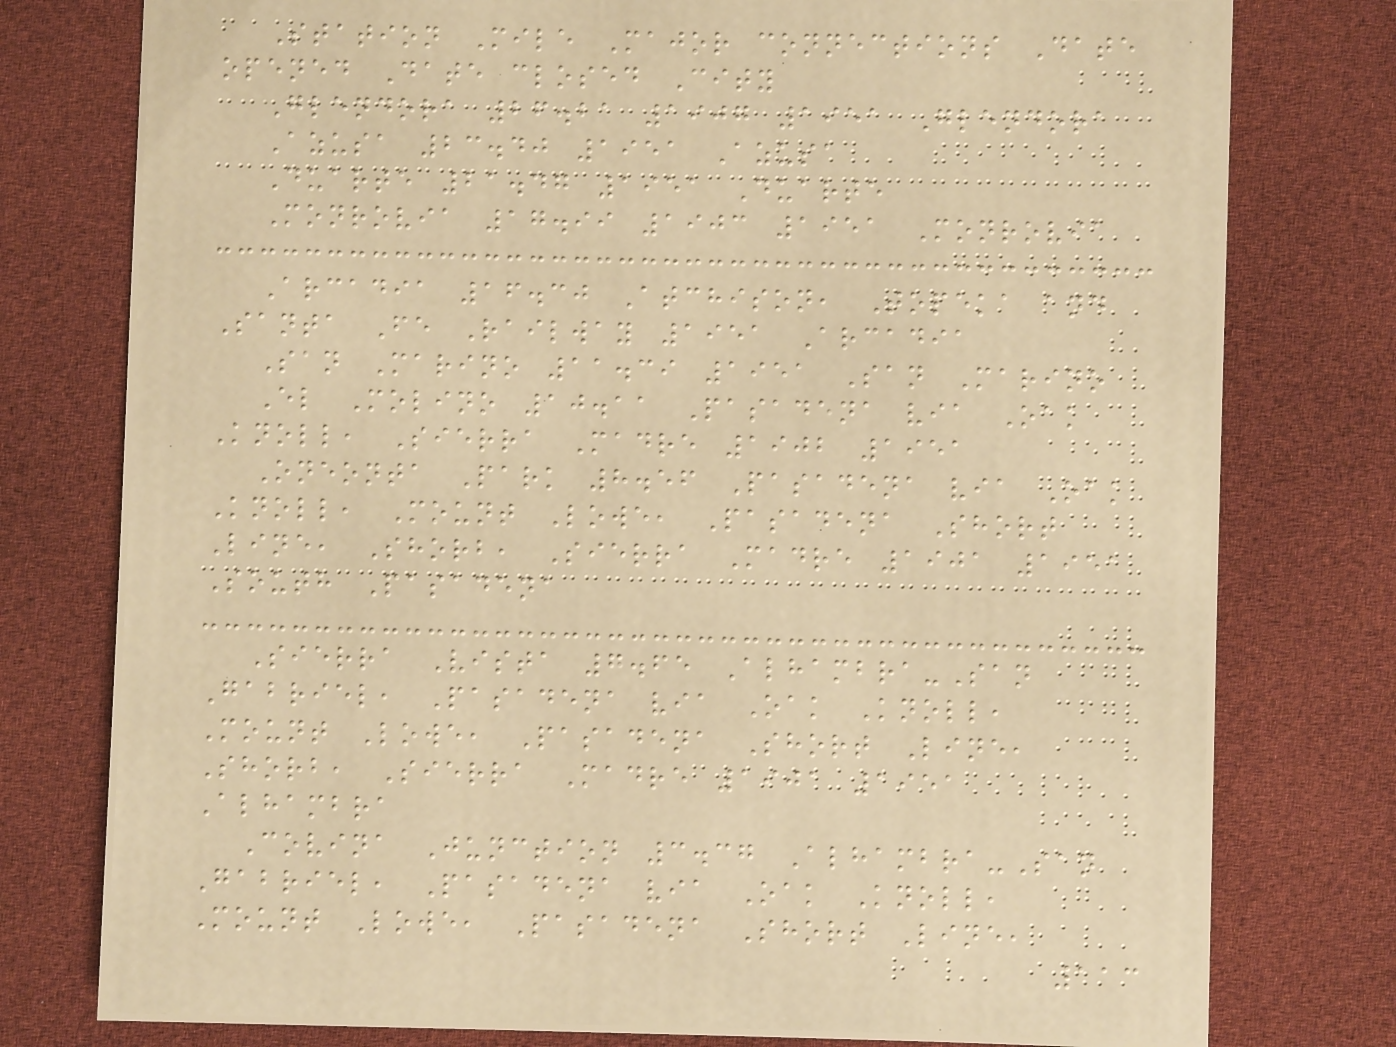Station Mile Major connections Date
opened Date closed City
Glendora 26.21 1907 1951 Glendora
Azusa 23.40 1951 Azusa
Duarte 21.47 1951 Duarte
Monrovia 17.99 1903 1951 Monrovia
Arcadia 16.30 Atchison, Topeka and
Santa Fe Railway 1951 Arcadia
San Marino 11.39 1951 San Marino
El Molino 10.11 Pasadena via Oak
Knoll, Sierra Madre 1902 1951
Oneonta Park 8.56 Pasadena via Oak
Knoll, Mount Lowe, Pasadena Short
Line, Shorb, Sierra Madre 1901 1951
South Pasadena
Sierra Vista 7.65 Alhambra-San
Gabriel, Pasadena via Oak Knoll,
Mount Lowe, Pasadena Short Line,
Shorb, Sierra Madre 1901 1951
Alhambra
Covina Junction 3.37 Alhambra-San
Gabriel, Pasadena via Oak Knoll,
Mount Lowe, Pasadena Short Line,
113
